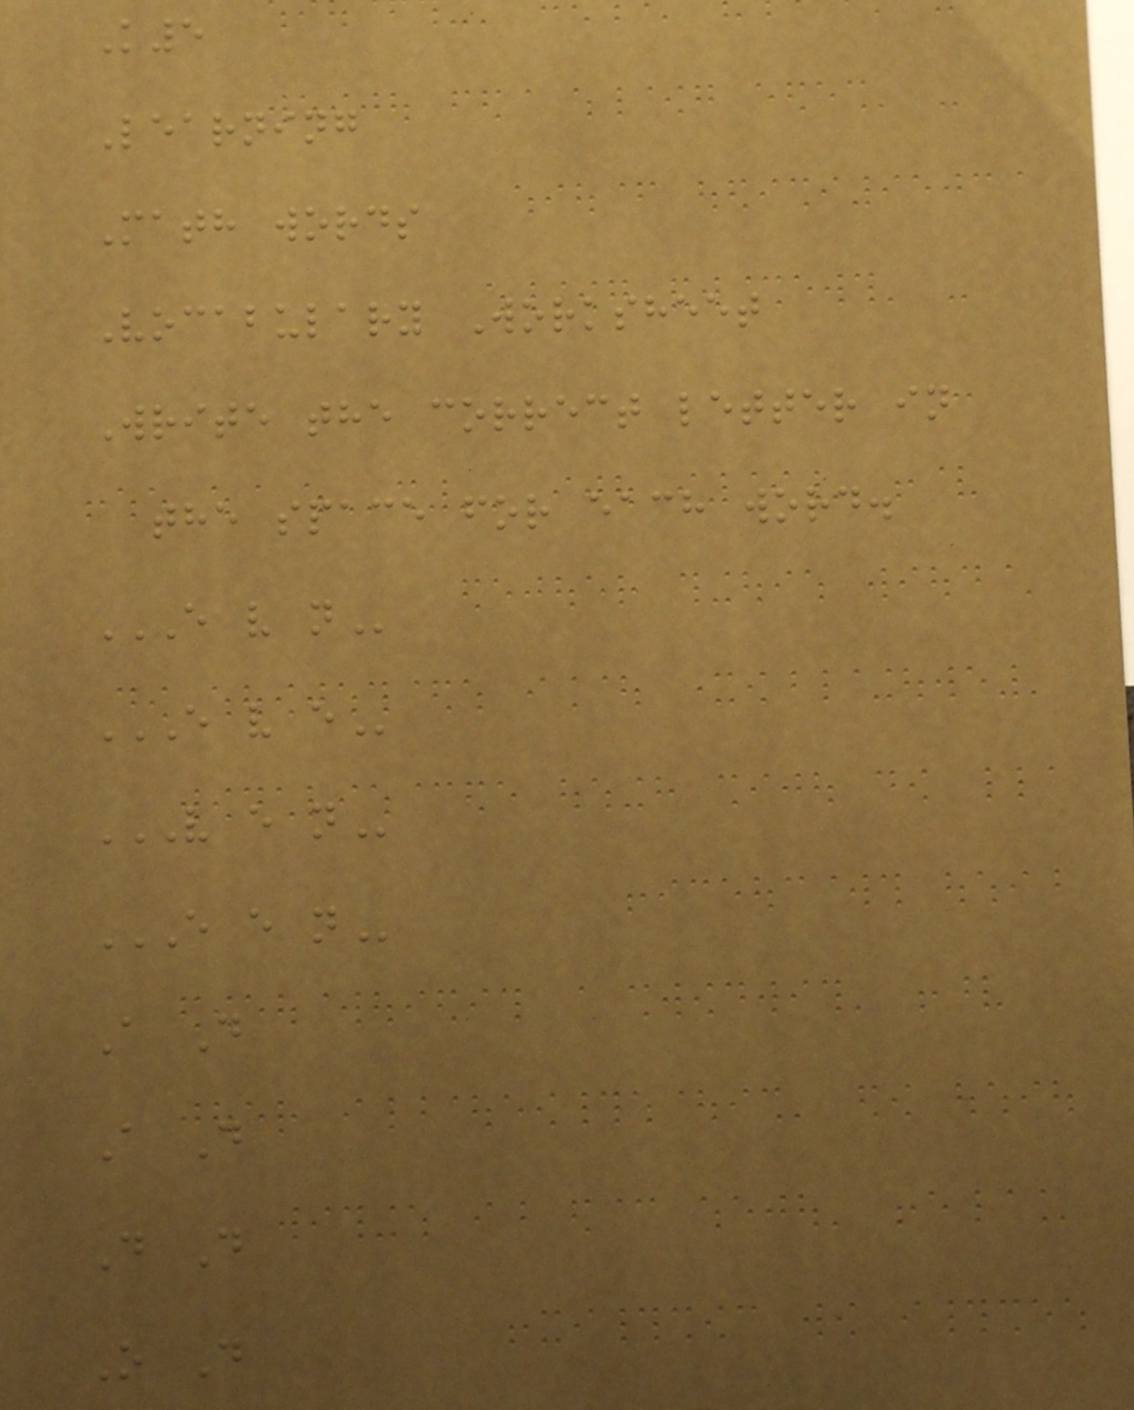K5
Learning
Math words
Vocabulary Worksheet
Write the correct letter in
the space for each word.
E V N
E V E
V E N
E E N
A D
A D
D D
O D
